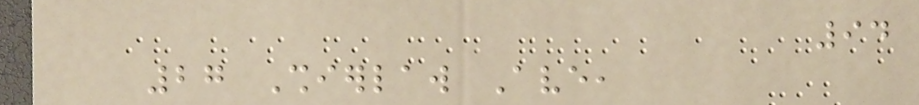94
27 Shierlaw Ave,
